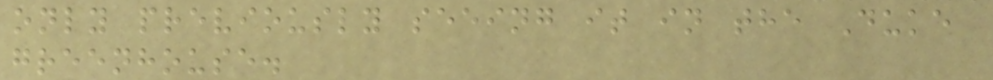only previously seeing it in the Duke
greenhouse.
